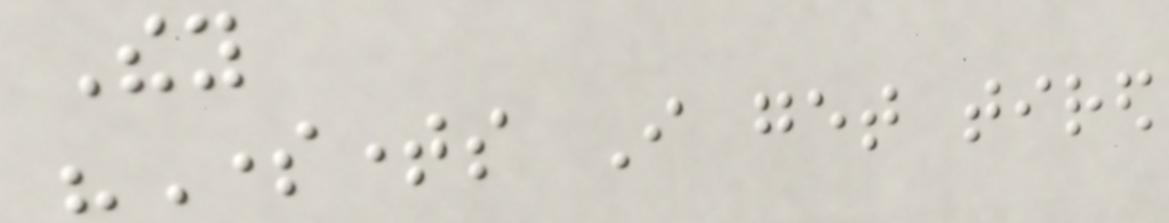They
"Sometimes I get tired
